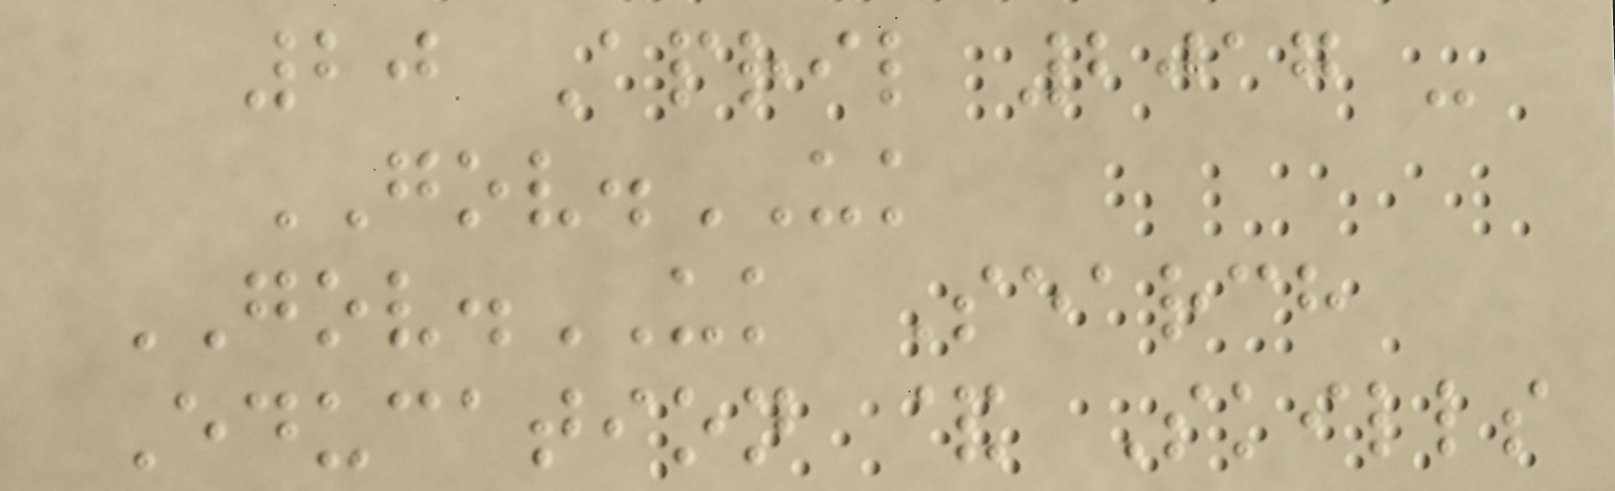20 April 2017 -
GOV.UK
GOV.UK Search
Education & Skills
